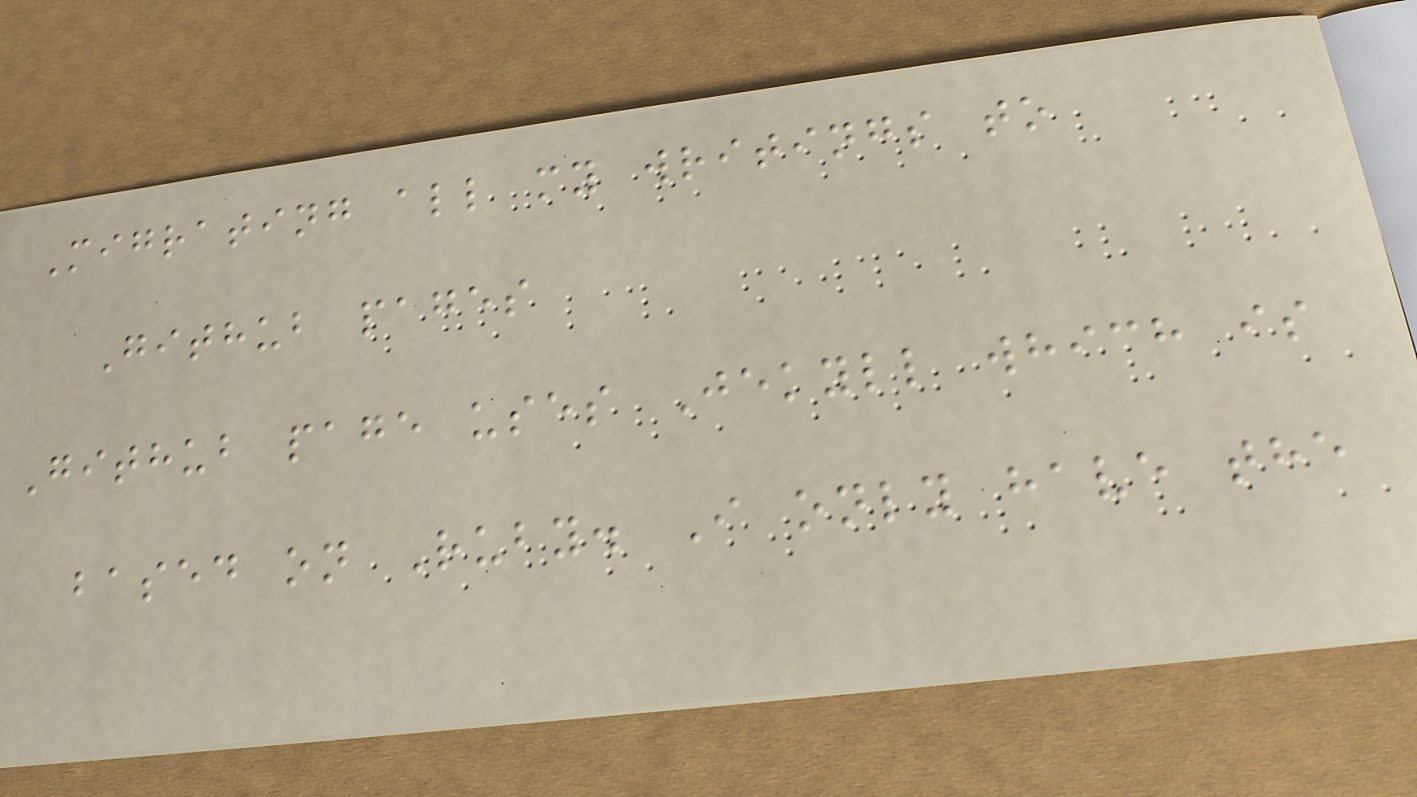Migrating all my writings to
Github pages
Github page uses Jekyll which is
based on Ruby. I only have the
